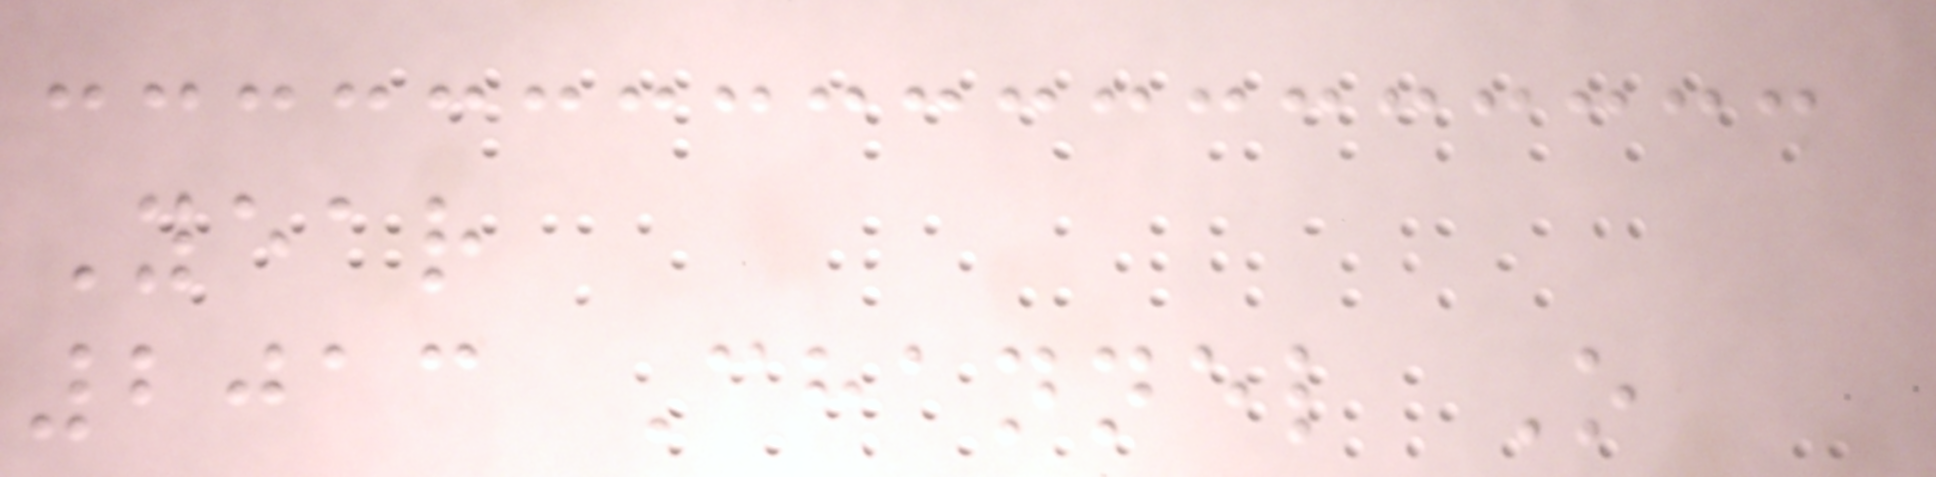Year
2013 Channel O
